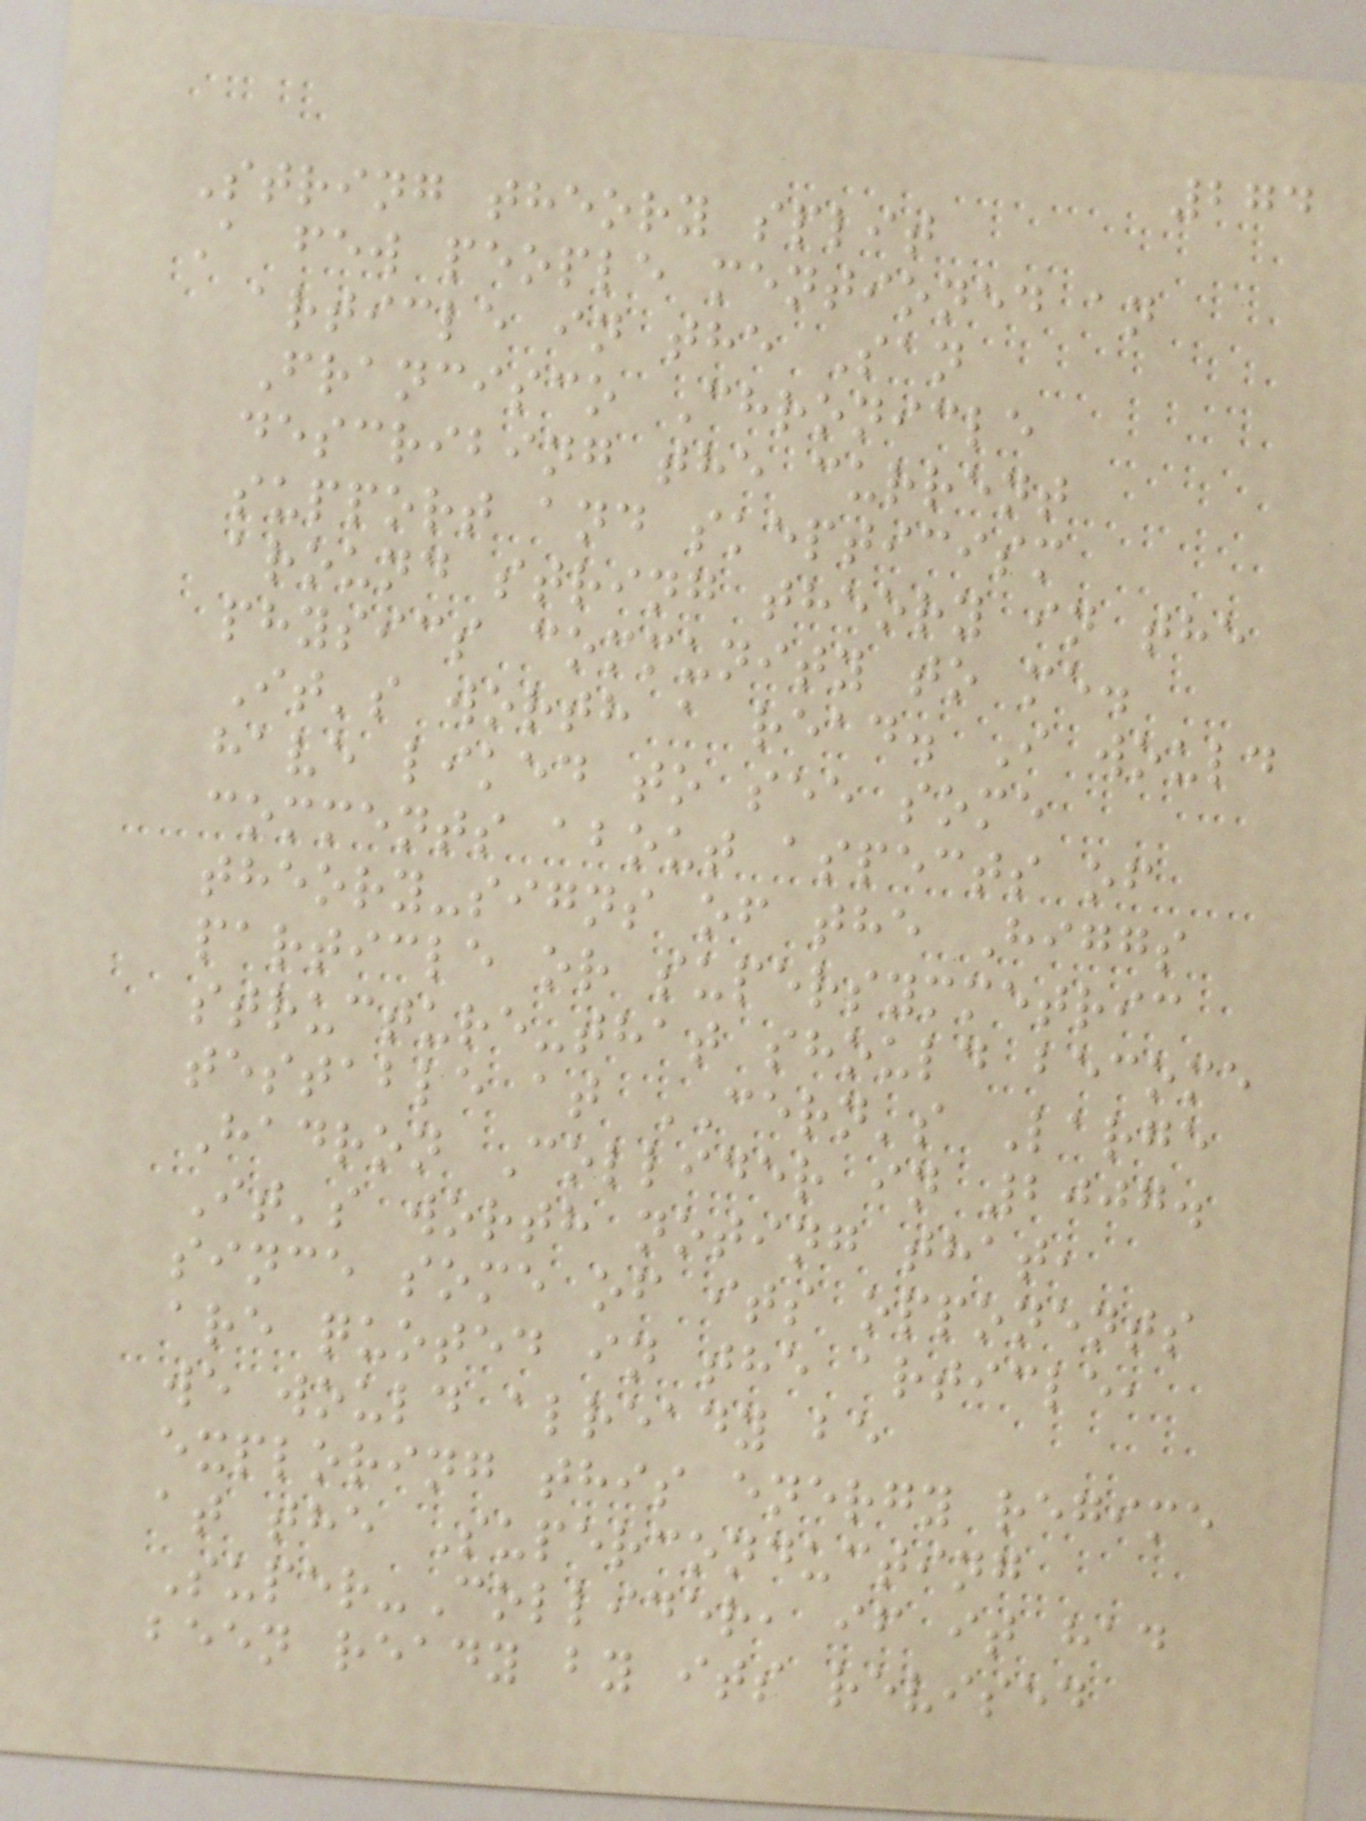274
String theory split
A few people mentioned an
article in the San
Francisco Chronicle
describing the current
support and skepticism
around string theory in the
physics community to me.
It's worth a read. I would
have liked to see some
comments about aspects of
theory-signs of the Higgs
particle or supersymmetric
structure-that should become
testable at CERN's Large
Hadron Collider in 2007.
It's worth noting that,
since some of its opponents
are quoted in the article,
we would already be
exploring this energy regime
at the Superconducting
Super-Collider, if it had
been ready by its revised
